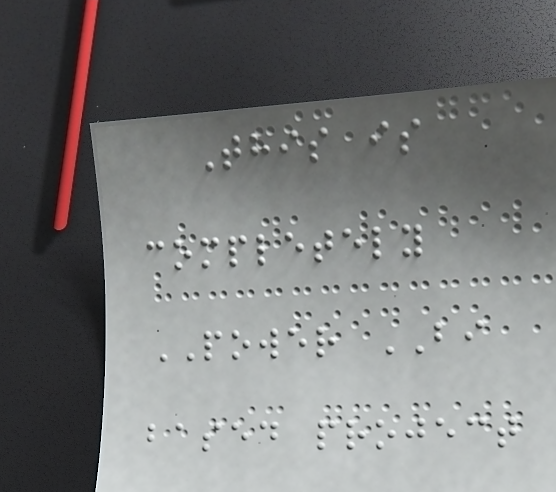This is
completely
POWER BI
based project
